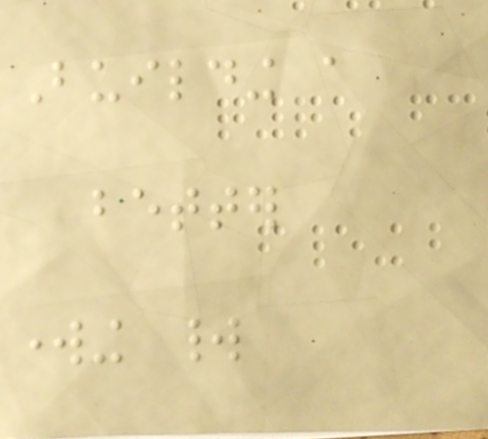Building a
better
working world
